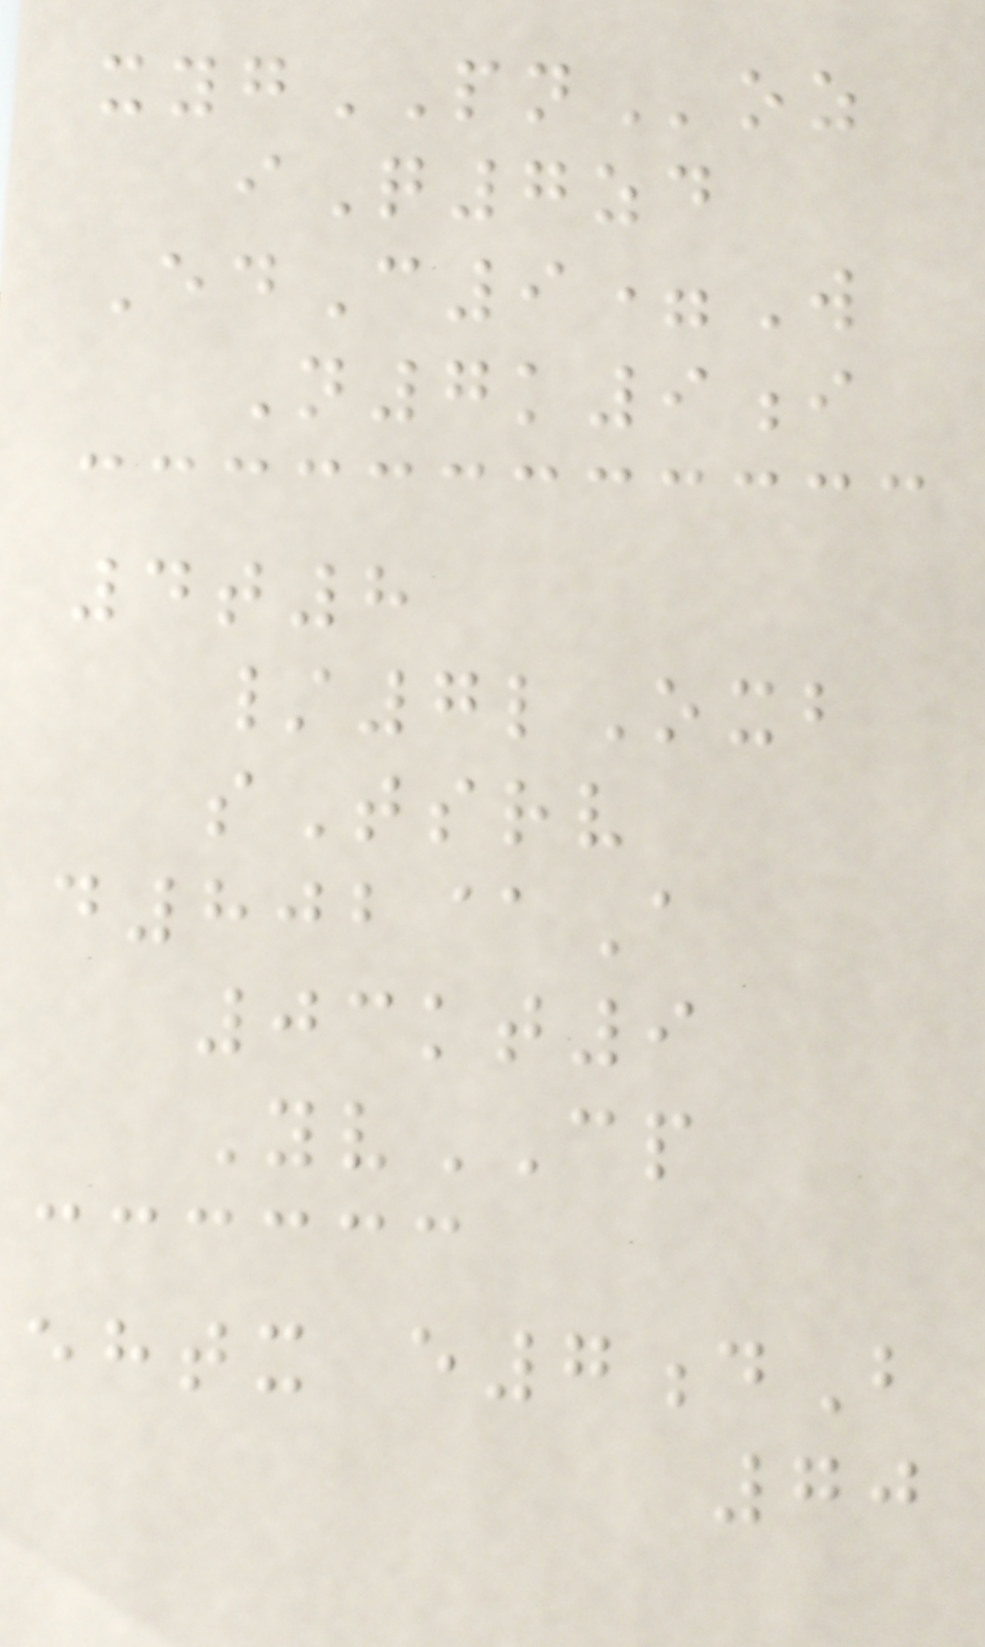xygPNoz
iQ7zd
EdC9=W
N7k9i
4t8
/7lOxb
sTsrv
d802@A
03kt9
YvCP
ehtx e7dB
70
